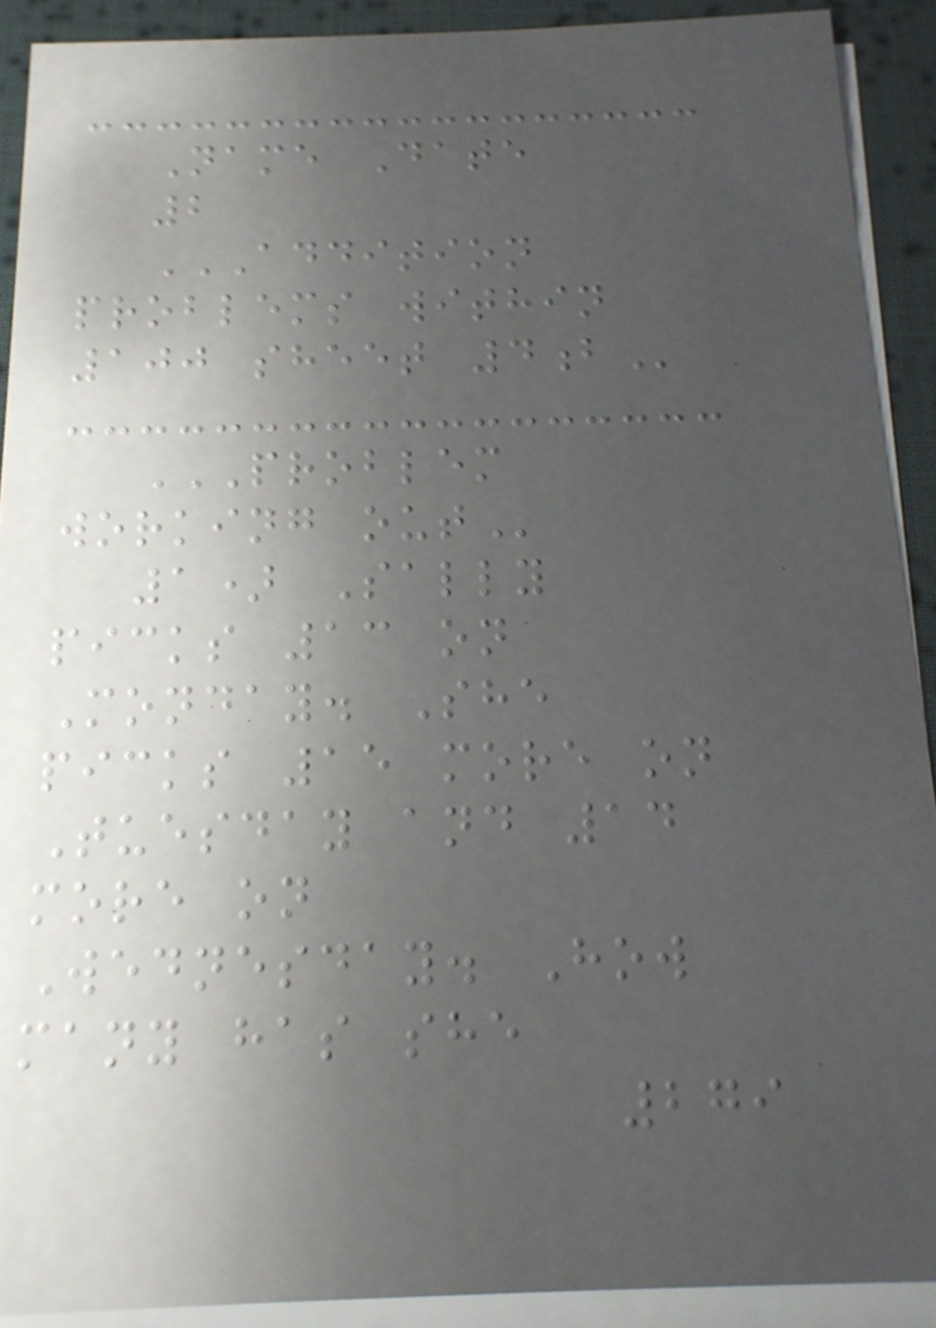Name Date
2
ADDITION
PROBLEMS WITHIN
100 SHEET 4B
PROBLEM
WORKING OUT
1) Sally
picks 13 on
Monday. She
picks 15 more on
Tuesday and 14
more on
Wednesday. How
many has she
279
